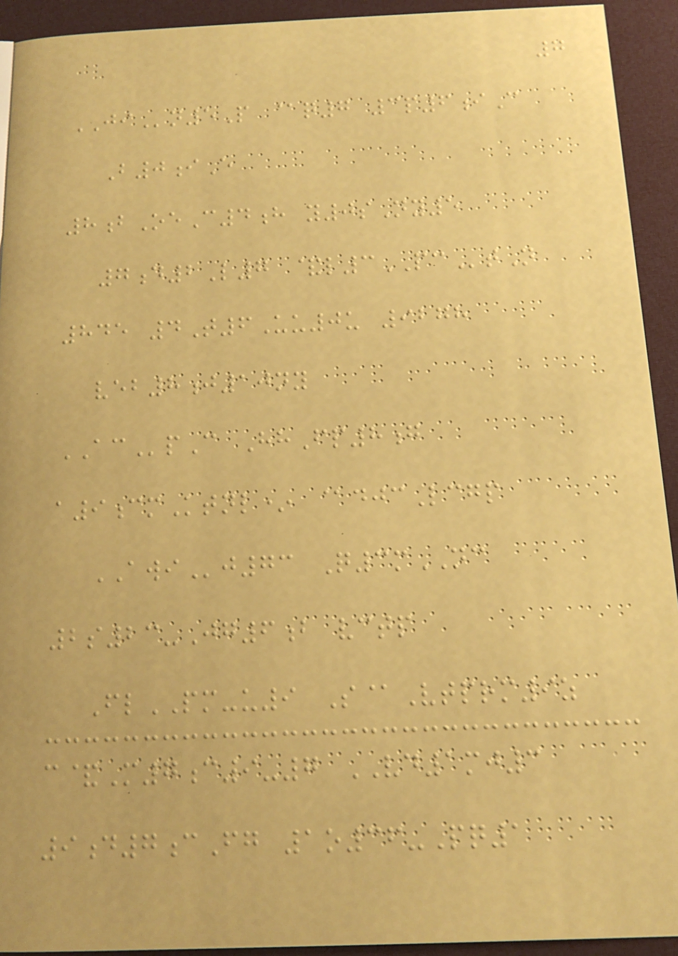7
JIn5P @q7 3p6iC
B0iE
8bOeC4h y0sNy5
7d2L7 &l3PCtN
845 4T6Uu0u 9278
veb8j10ny
ACpC HhFp8g
a9cmKtnl* @djcLcgp
AWIj73 Q3mNC
2s23-Jg6b vctp
FlPM-u9 S@Vtprm9z
c&M7c9-7 VD1mj3
9d7cFg 1o36-Pq1
